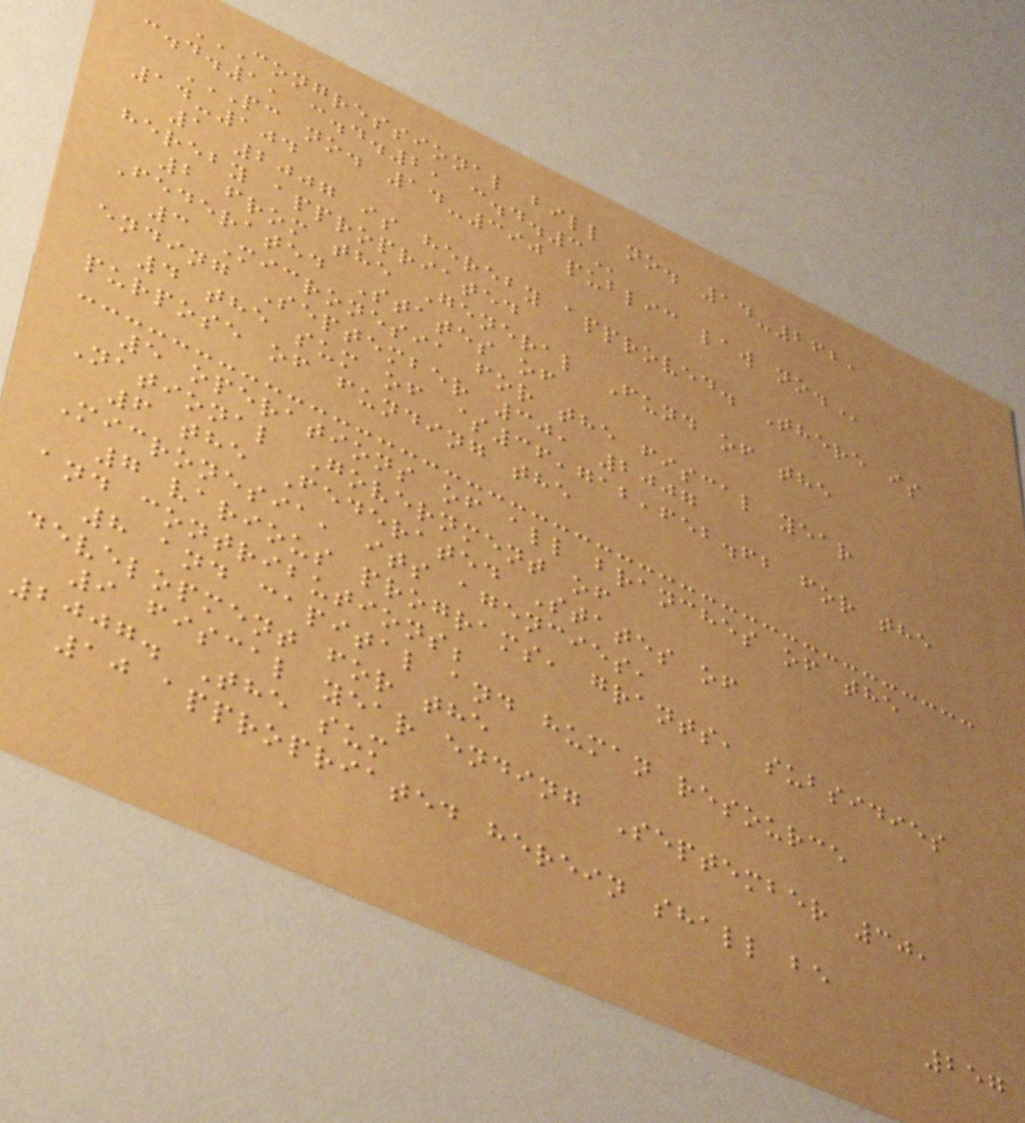CONGRESSIONAL BILL NO. 14-262,
C.D.1, C.D.2, C.D.3
PC NO. 14-390 PUBLIC LAW NO.
14-104
1 2007 is hereby approved. There is
hereby appropriated
2 from the General Fund of the
Federated States of
3 Micronesia for the fiscal year
ending September 30, 2007
4 the sum of $36,712,652.62 for the
purpose of funding the
5 operations of all branches of the
National Government of
6 the Federated States of
Micronesia, its agencies,
7 various programs, grants, subsidies
and contributions;
8 and capital and human resource
development for the
9 fiscal year ending September 30,
2007. The sum
10 appropriated herein shall be
257
